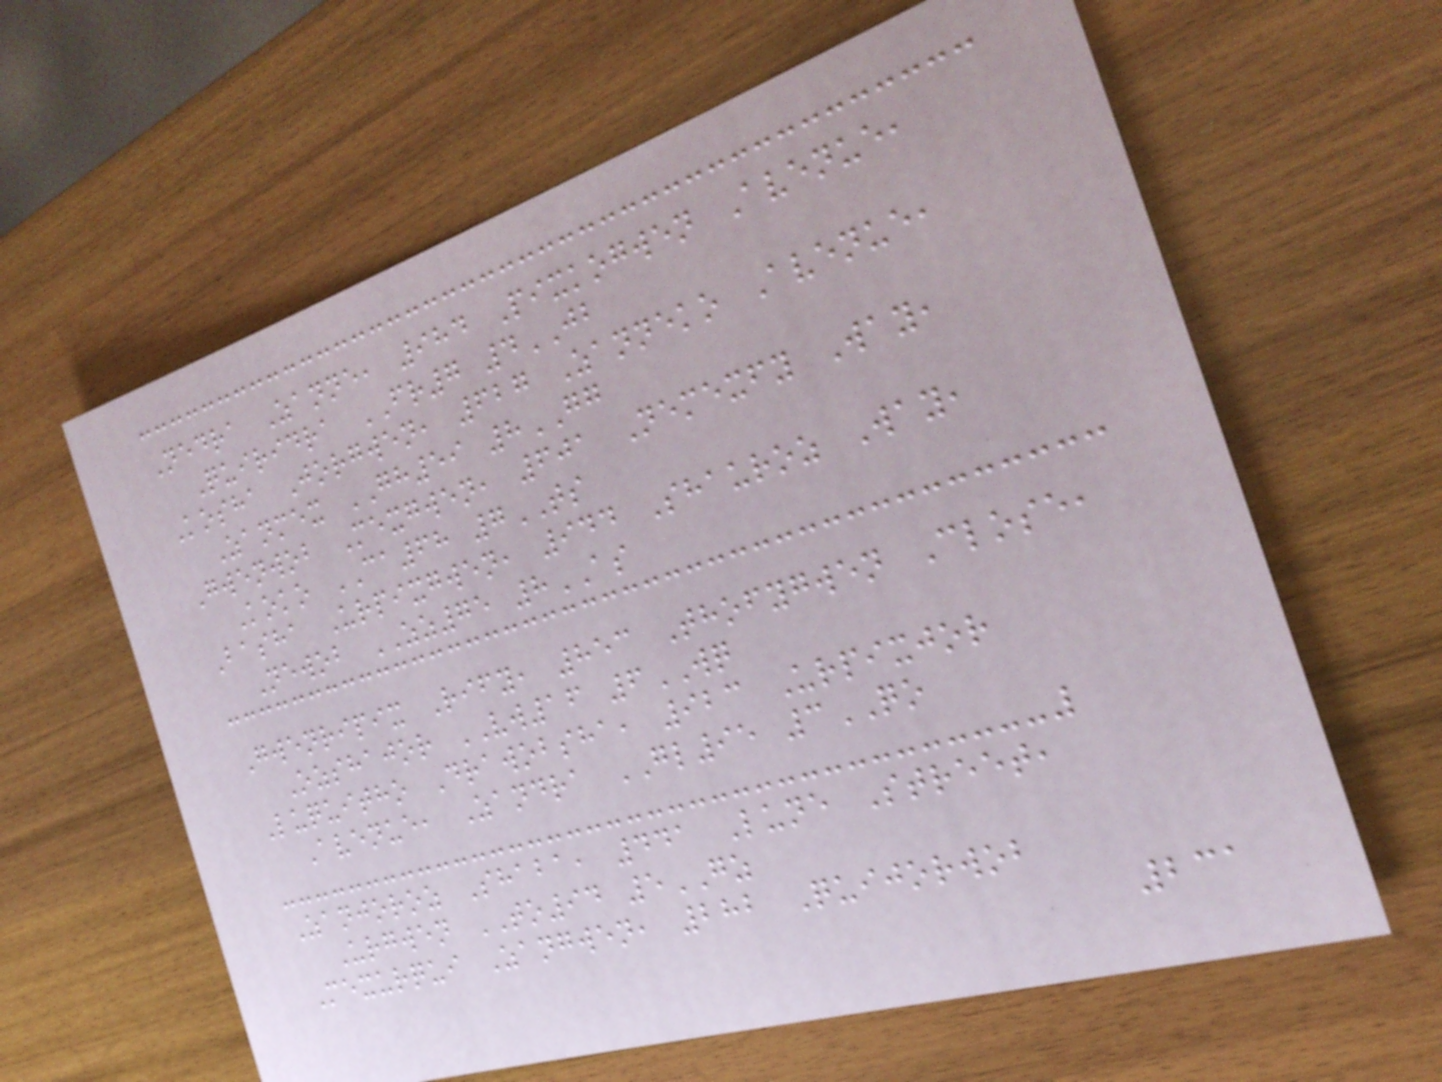Nedra Zanne, 984 Pixkogwen Avenue,
Quiridra FR7 4JB
Kosha Jorgwen, 627 Zanneko Avenue,
Zanmex GH59 8GG
Gwenwob Mexgwen, 601 Nemexfy Way,
Koko CA68 7TS
Basha Urpixgwen, 944 Shauroz Way,
Newob ZZ75 8AS
Gwenripix Rify, 853 Thofygwen Close,
Ozshajor VW16 6WQ
Luquitho Drawobsha, 923 Urpixjor
Avenue, Zandra GL95 3QO
Zanjoroz Shaba, 441 Lune Street,
Urgwen TO94 5GZ
Mexurqui Zangwen, 282 Quijorwob
231
